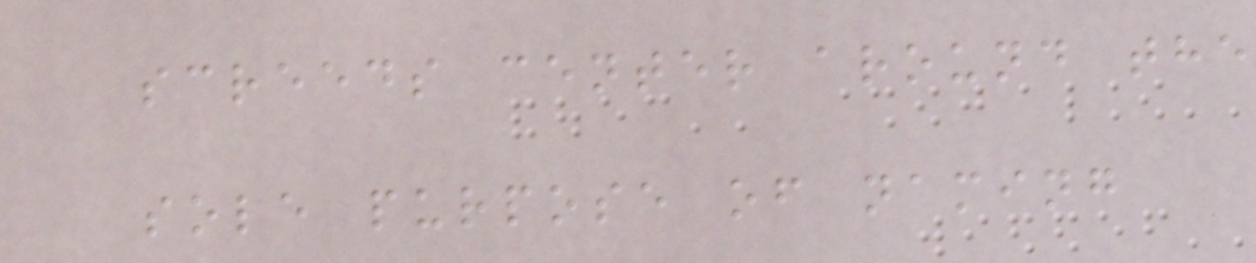screeds center around the
sole purpose of naming
